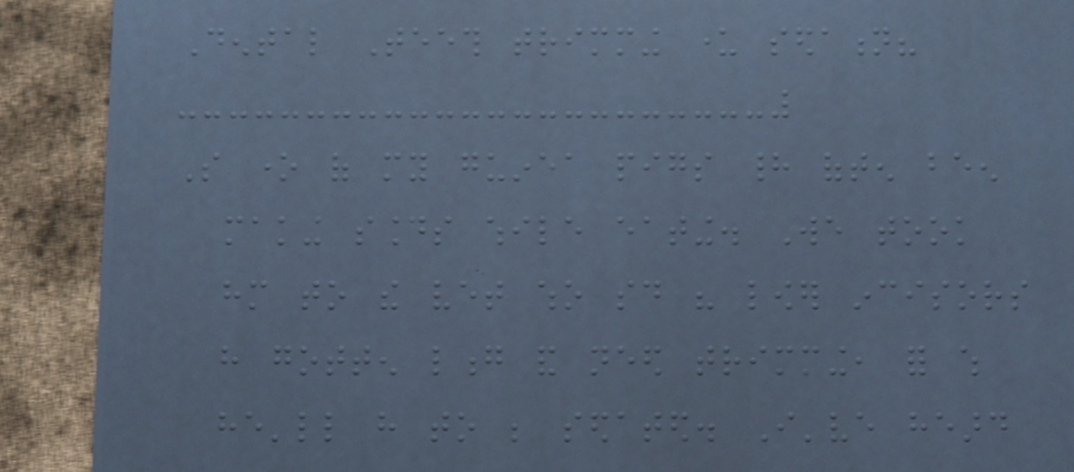Dental Teeth trimming under sedation?
So one of my guinea pigs had often been
making sounds while eating. We took
him to the vet who said his lower incisors
have gotten long and need trimming, for which
he'll have to be sedated. I've heard
